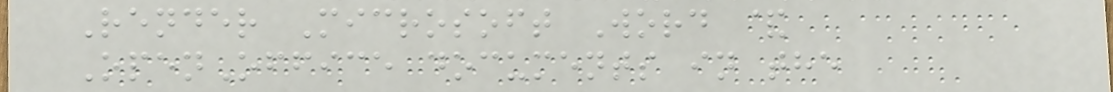Render Microsoft Word &
OpenOffice documents in the
